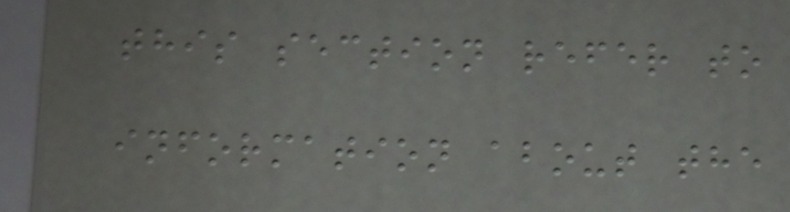this section refer to
information about the
